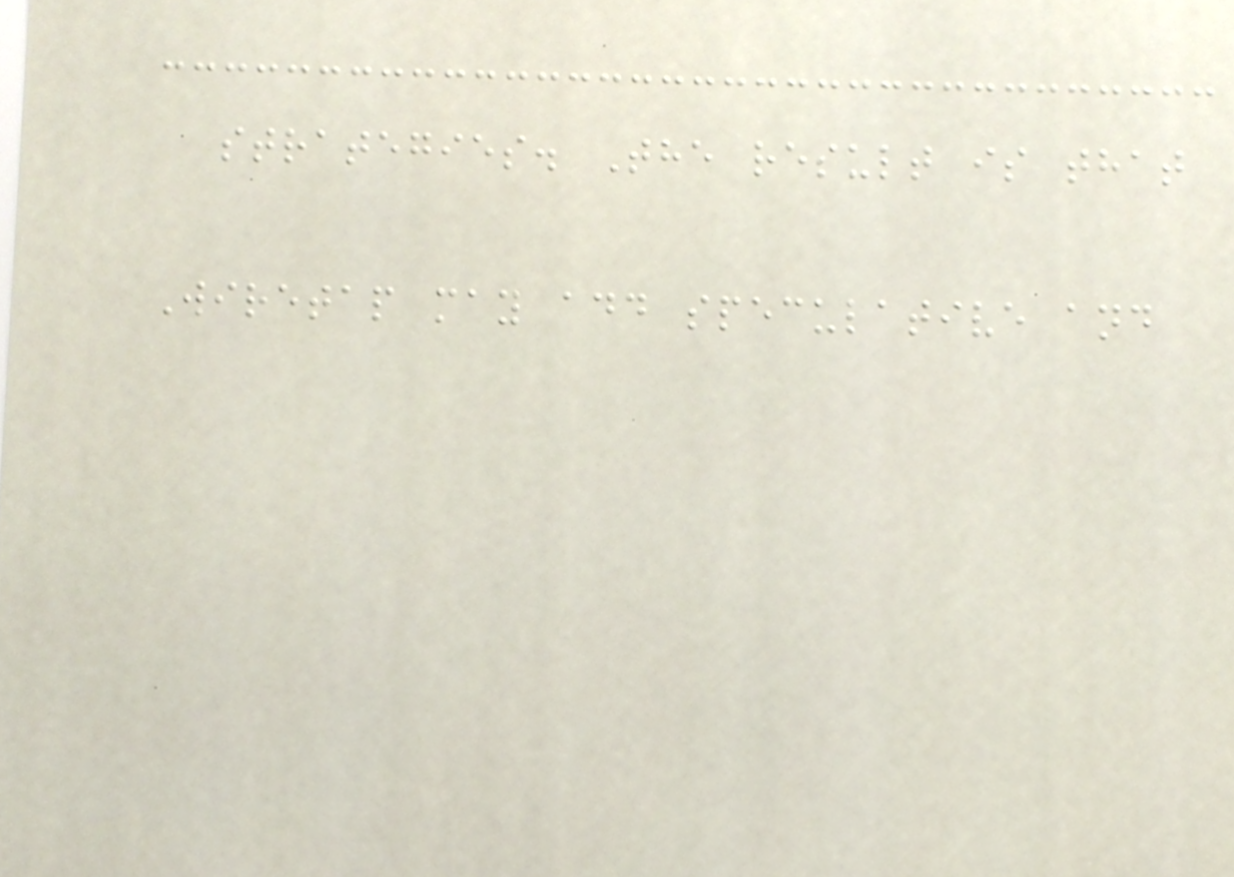strategies. The result is that
Wiretap may add speculative and
